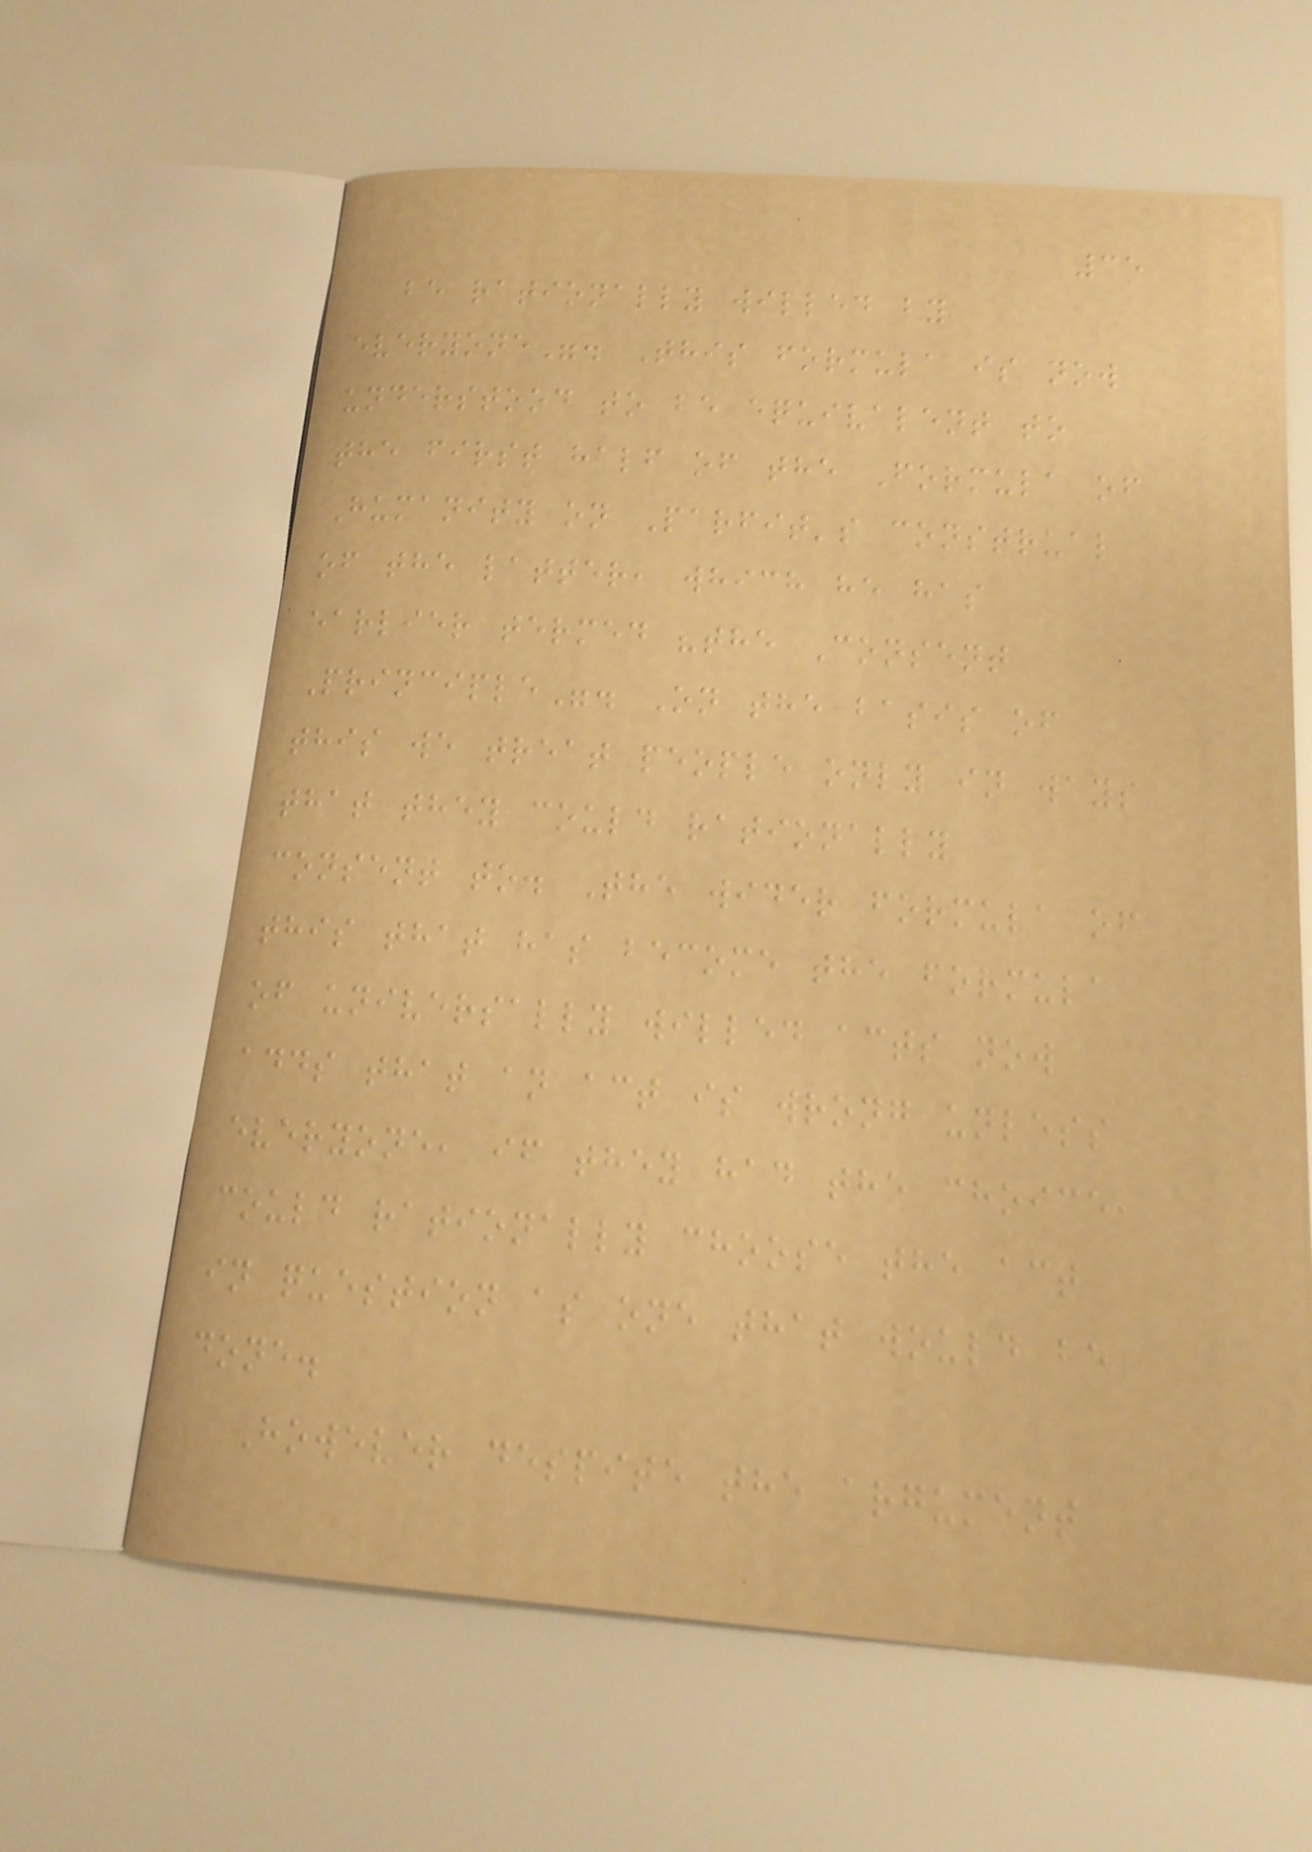35
be rationally willed by
everyone". This formula is now
understood to be equivalent to
the first half of the Formula of
Humanity on Parfit's construal
of the latter, which he has
earlier termed "the Consent
Principle". On the basis of
this we treat people only in ways
that they could rationally
consent to. The wider formula of
this that has become the formula
of universally willed acts now
adds that an act is wrong unless
everyone, if they had the choice,
could rationally choose the act
in question as one that would be
done.
However despite the argument
